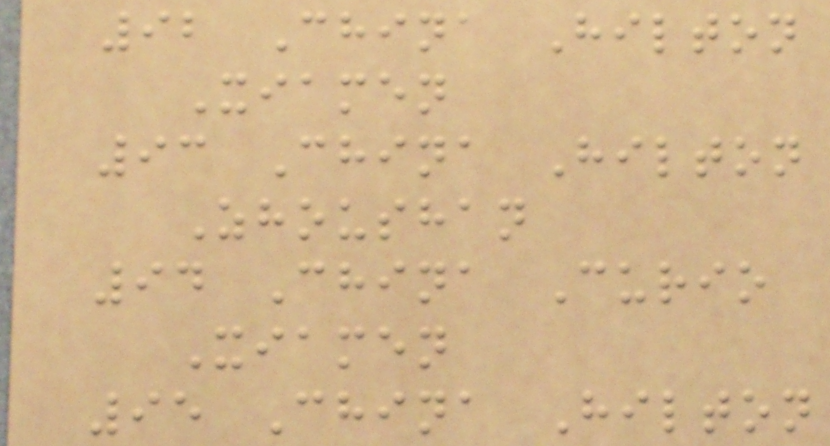92 China Hilton
Xiamen
93 China Hilton
Zhoushan
94 China Curio
Xiamen
95 China Hilton
